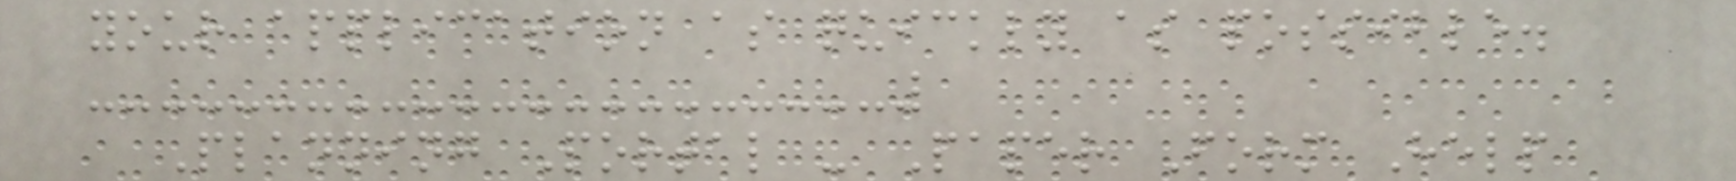your application as quickly as possible.
Planning Portal - Paper Form Help
